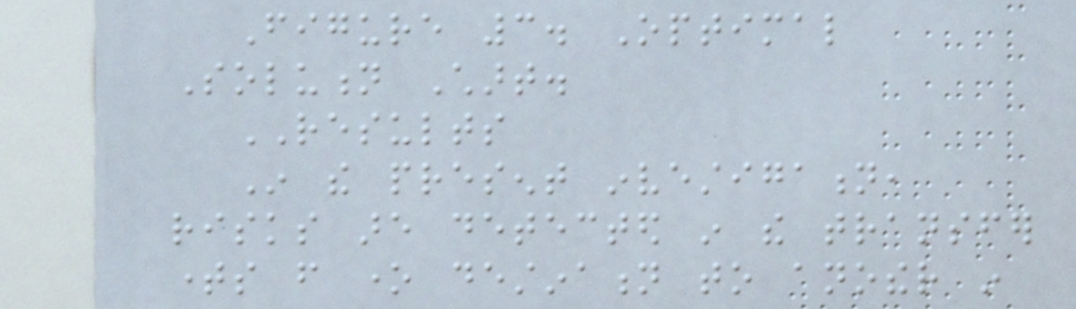Figure 3. Optimal
Solution Chart.
RESULTS
In the present investigation,
risks are detected in the transfer
times from one destination to another in
